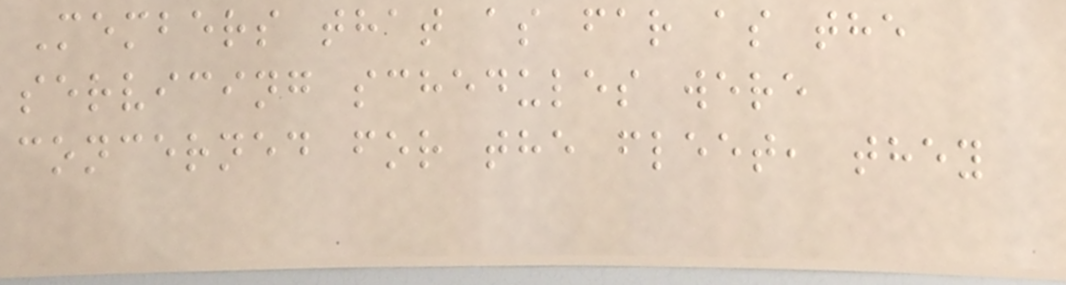Members that as far as the
servicing schedules were
concerned for the fleet, they
